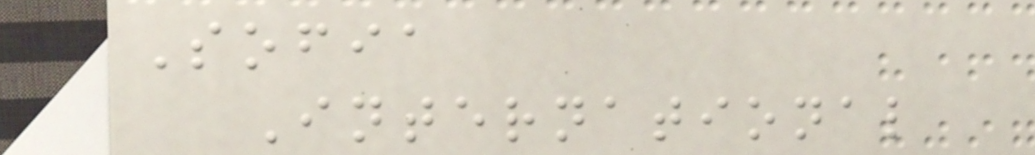Sofia
International
